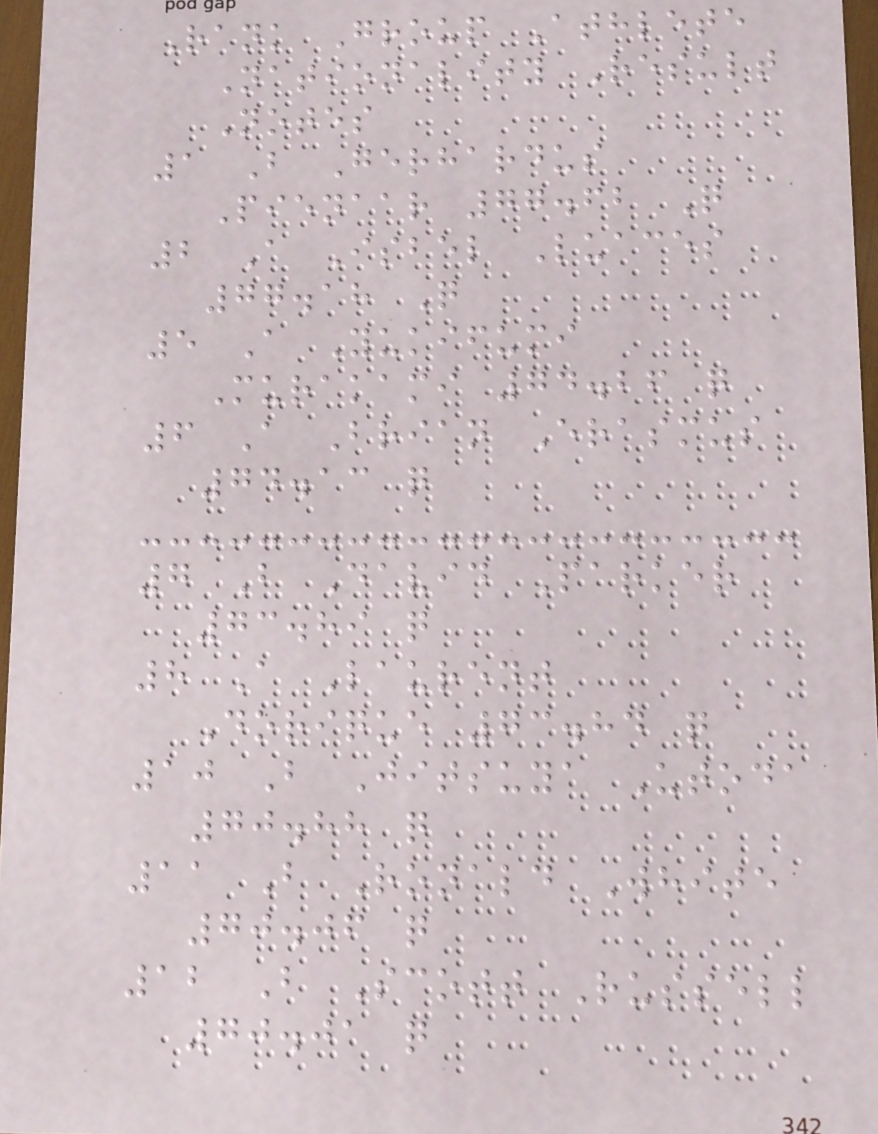Rank Group Athlete
Nationality Result
Notes
1 B Gerhardus
Pienaar 77.62 Q
2 A Isbel Luaces
77.18 Q
5 A Yukifumi
Murakami 74.26 q
6 A Brian Erasmus
74.13 q
7 B David Parker
73.89 q
8 A Laurent
Dorique 73.84 q
10 B Jitsuya Utoda
70.88 q
11 B Ronald White
70.06 q
12 B Scott Russell
70.01 q
